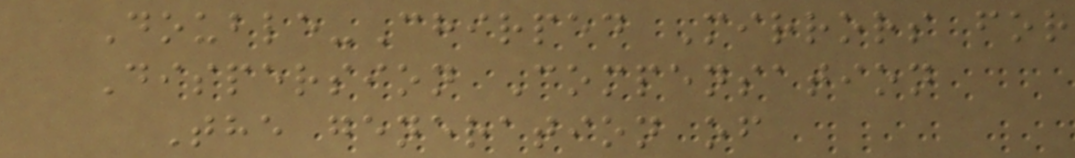Double-Chirped Mirrors for
Dispersion Compensation
The generation of
